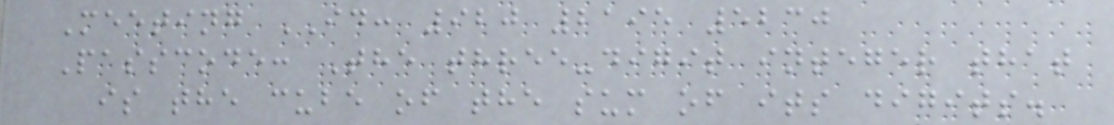Meeting ID: 920 2195 5230
Passcode: The three-digit integer that
is the cube of the sum of its digits.
